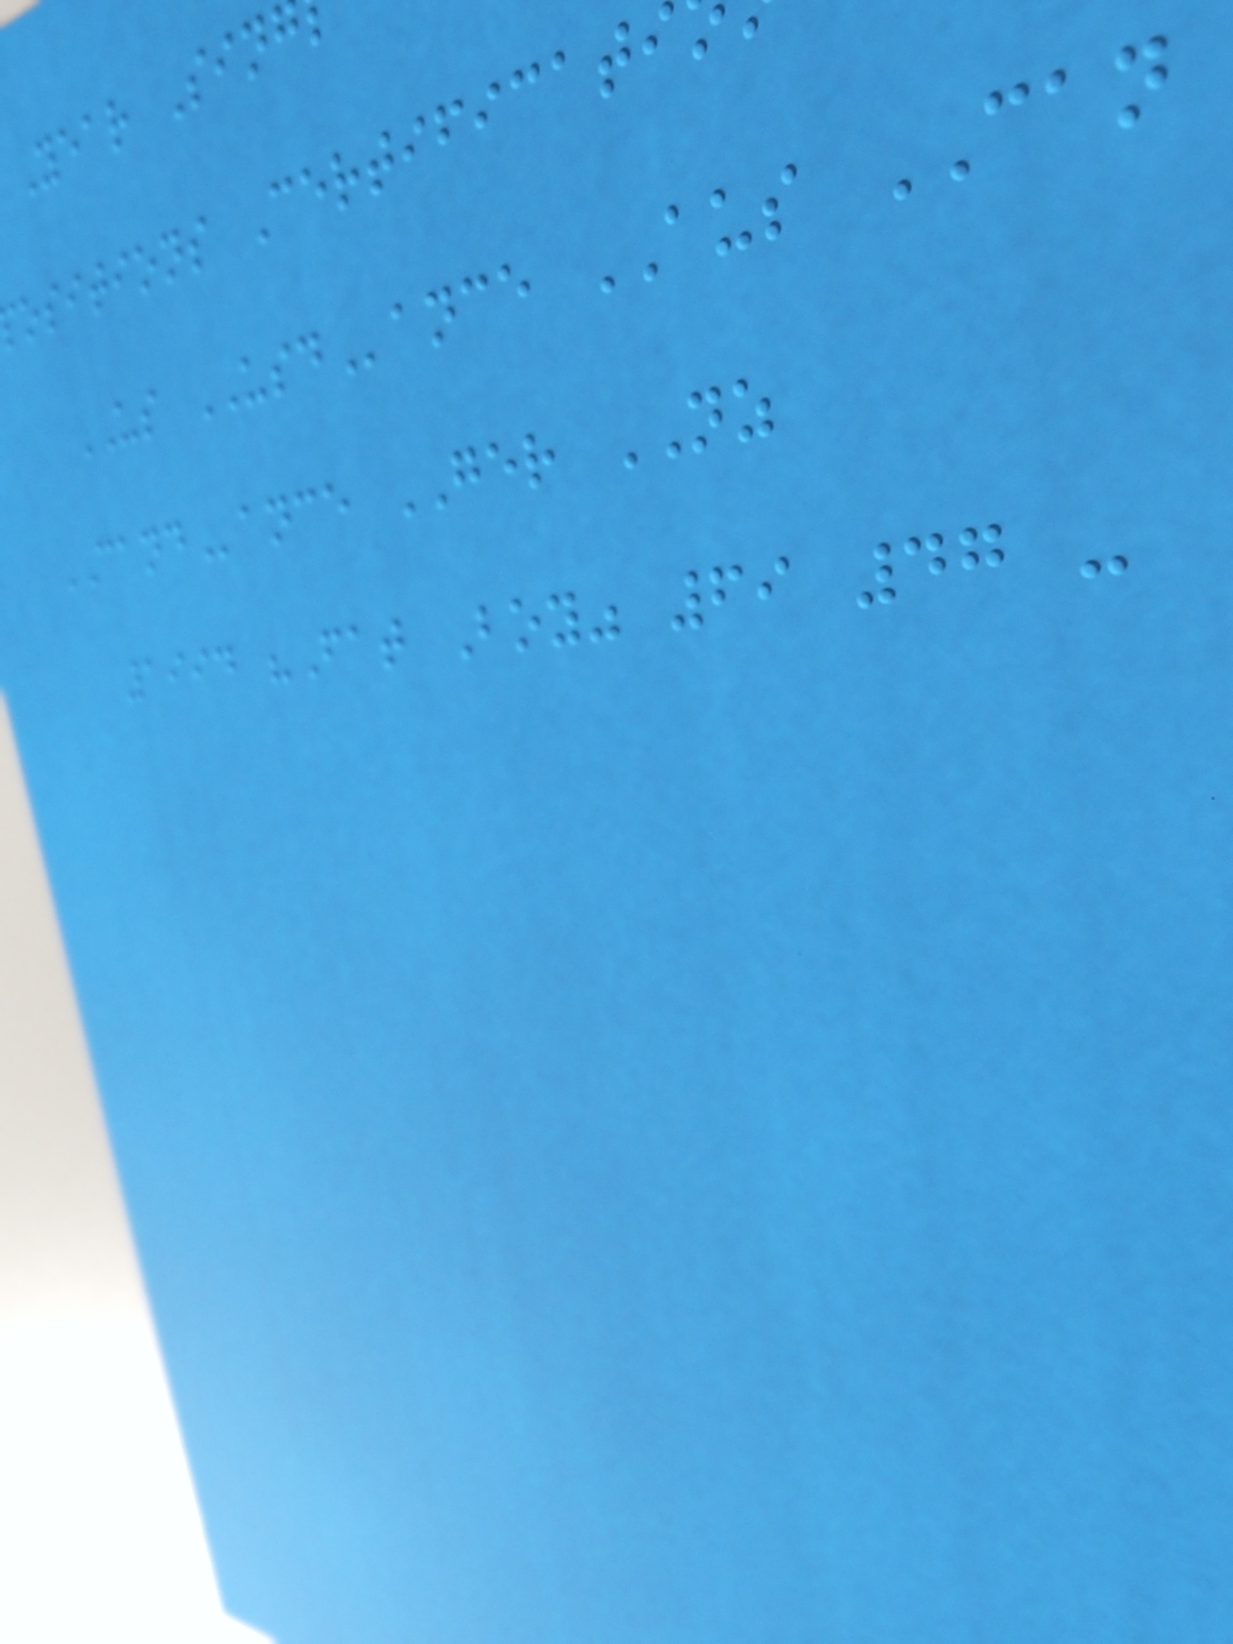Year Sin
ositions Certificati
US USDance AUS CAN
CANDance GER NZ
1994 "Fat Boy" 69 47 -
